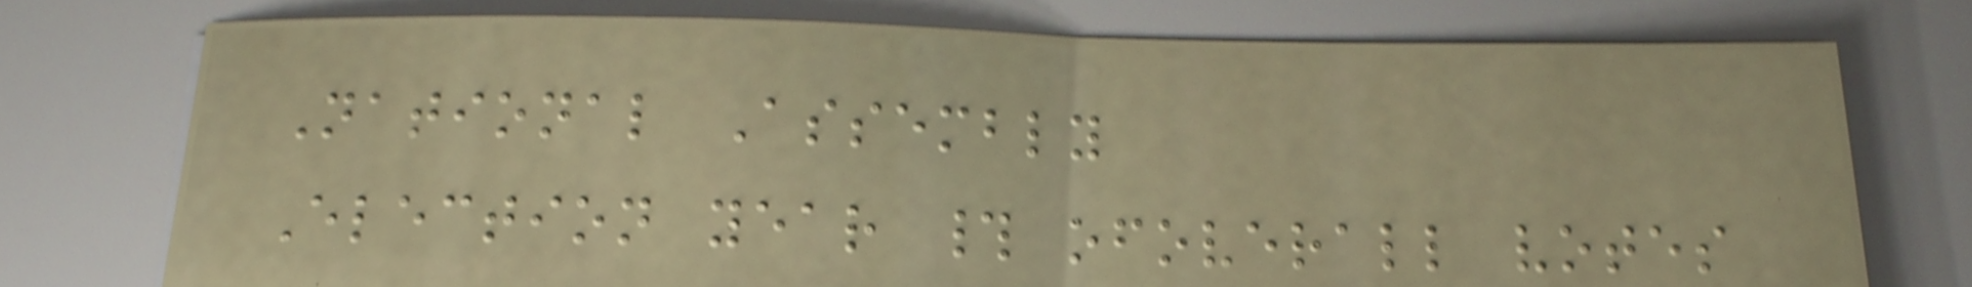National Assembly
Election year # ofoverall votes
